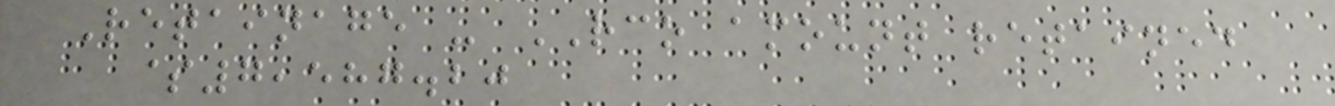Retainage - RCO amount retained
$7,587.20
